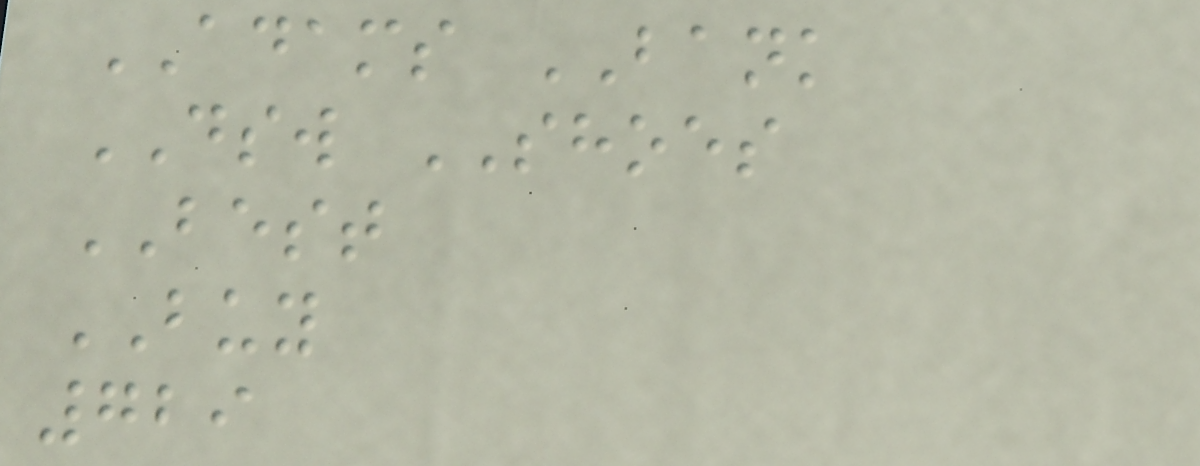ADAMS BANK
DSW SHOES
BEST
BUY
729
